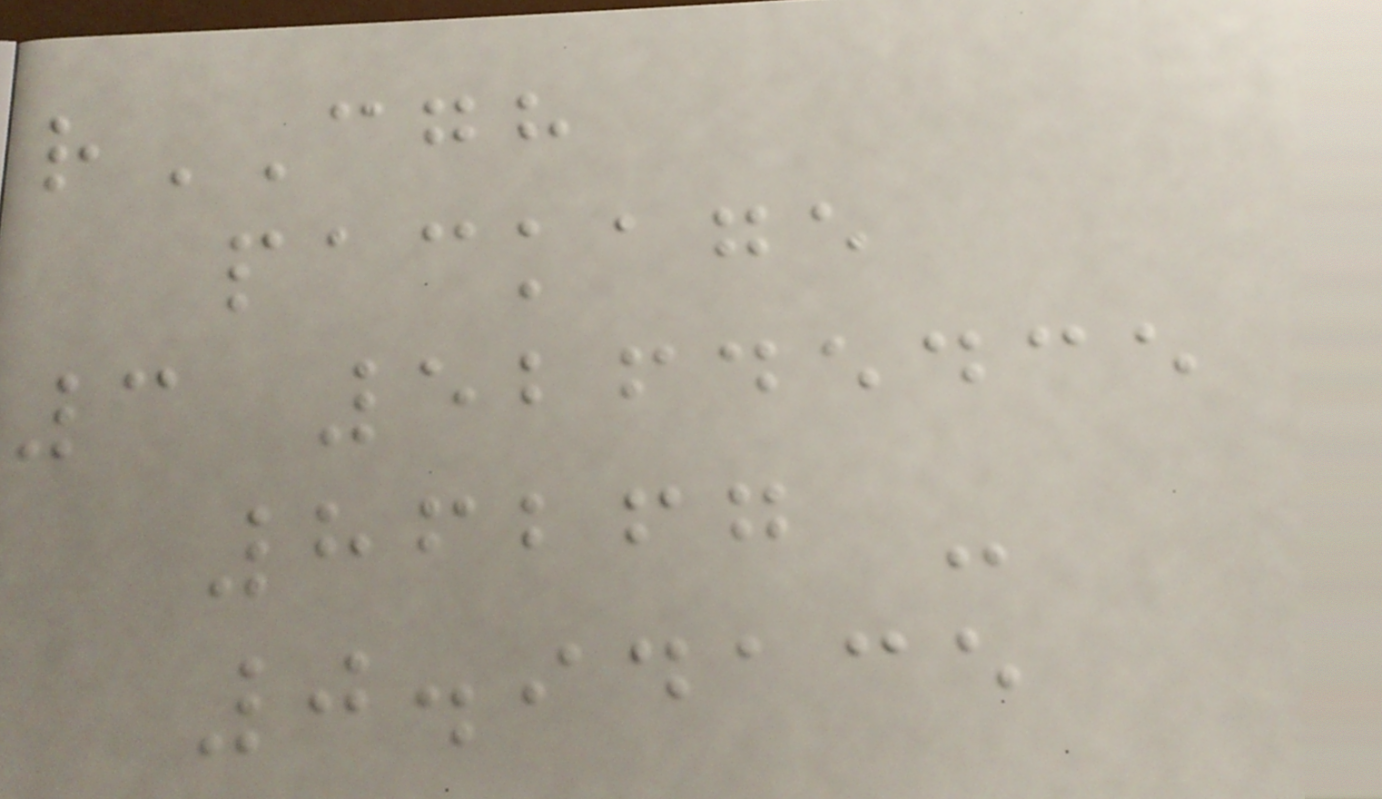rCGH
package
3 52645435
86267 -
0.94135
